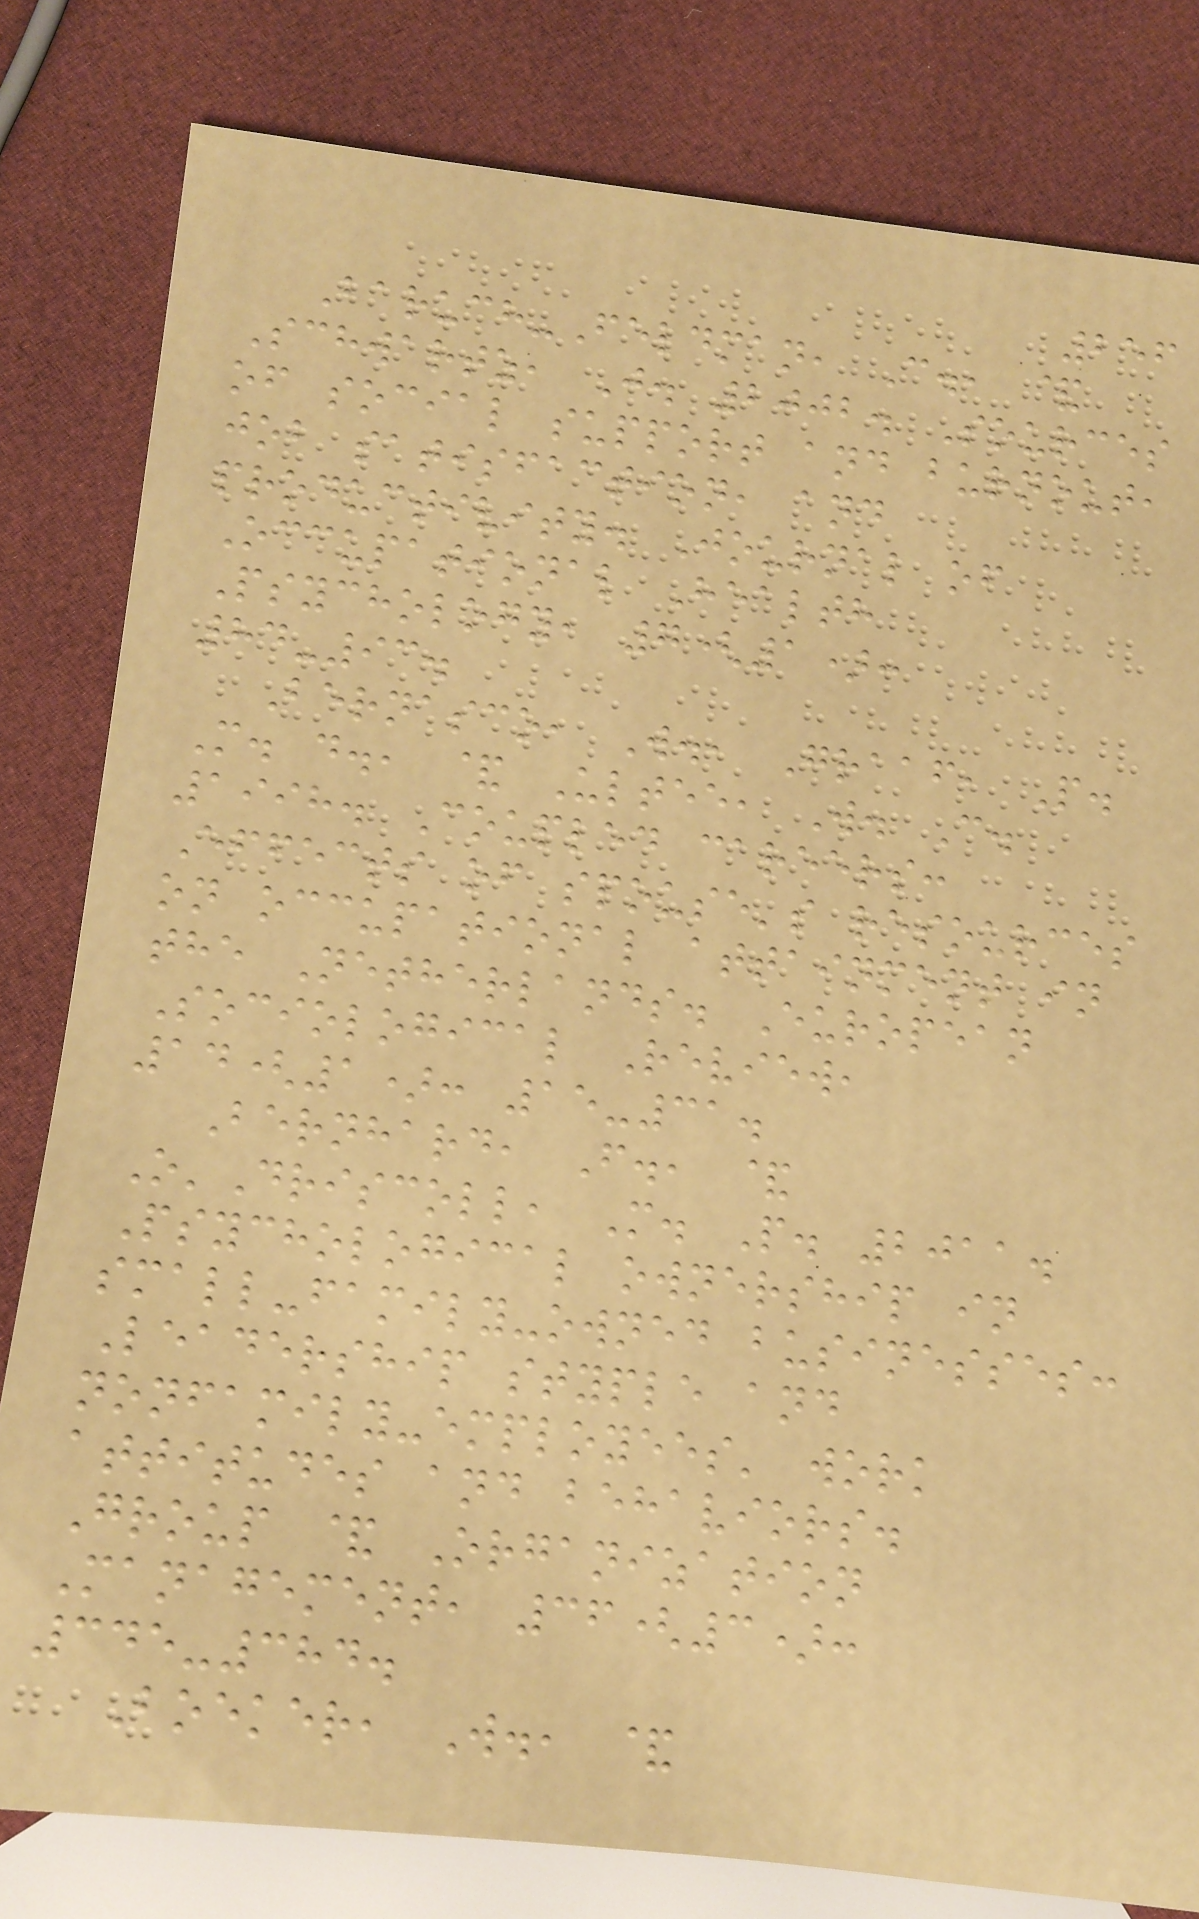256
Baruch-Feldman, C., &
Schwartz, J. 2002. Sources
of social support and burnout,
job satisfaction, and
productivity. Journal of
Occupational Health
Psychology, 7(1):
84-93.
Bernasco, W., Graaf, P.
M. d., & Ultee, W. C.
1998. Coupled careers:
Effects of spouse's resources
on occupational attainment in
the Netherlands. European
Sociological Review,
14(1): 15-31.
Bernhard, F., &
O'Driscoll, M. P. 2011.
Psychological ownership in
small-family-owned businesses:
Leadership styple and
nonfamily-employees' work
attitudes and behaviors.
Group & Organization
Management, 36(3):
345-384.
Boeker, W., &
